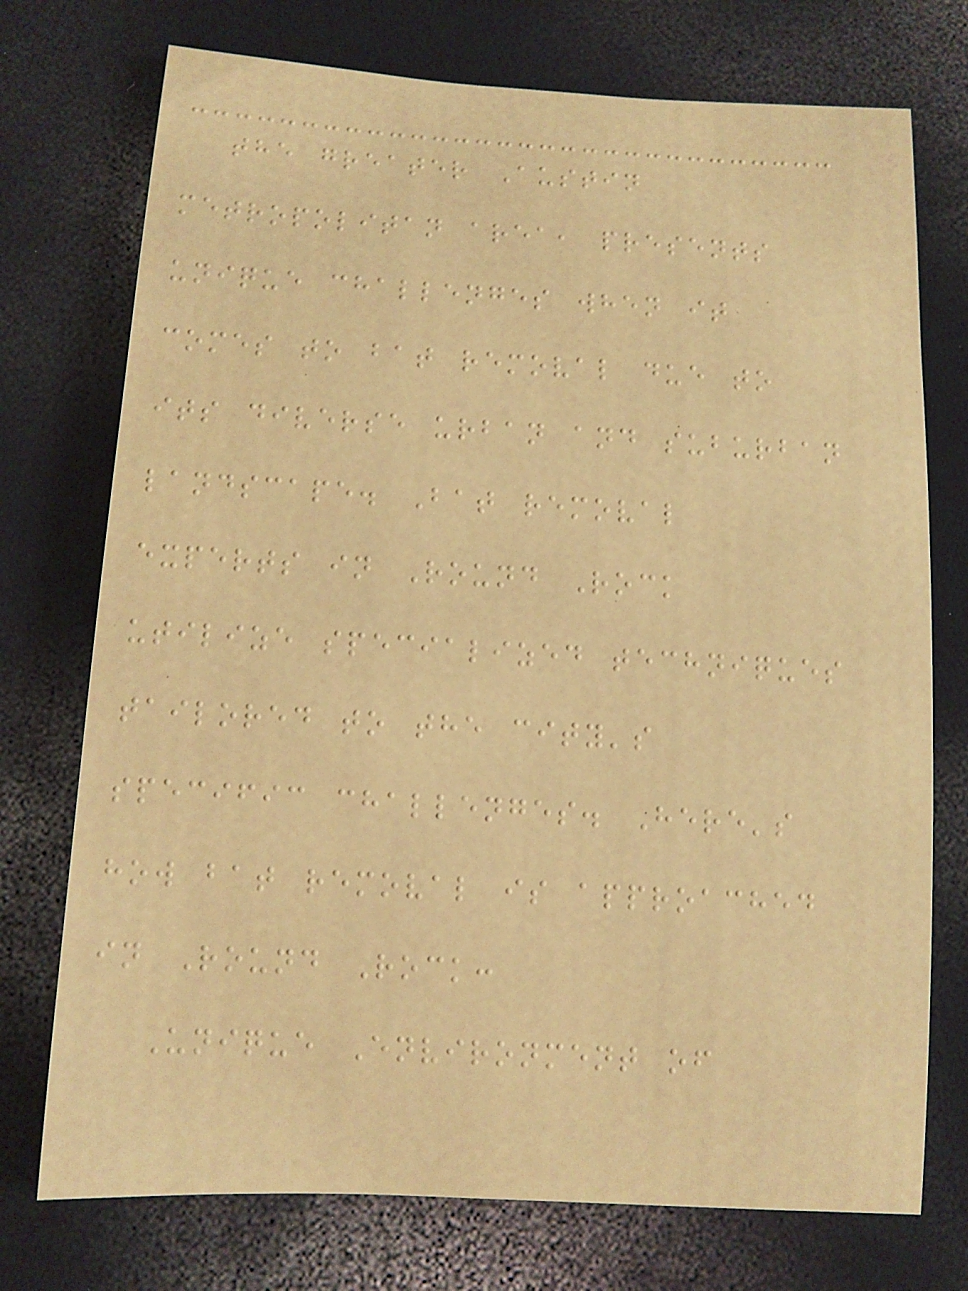the greater Austin
metropolitan area, presents
unique challenges when it
comes to bat removal due to
its diverse urban and suburban
landscape. Bat removal
experts in Round Rock
utilize specialized techniques
tailored to the city's
specific challenges. Here's
how bat removal is approached
in Round Rock:
Unique Environment of
